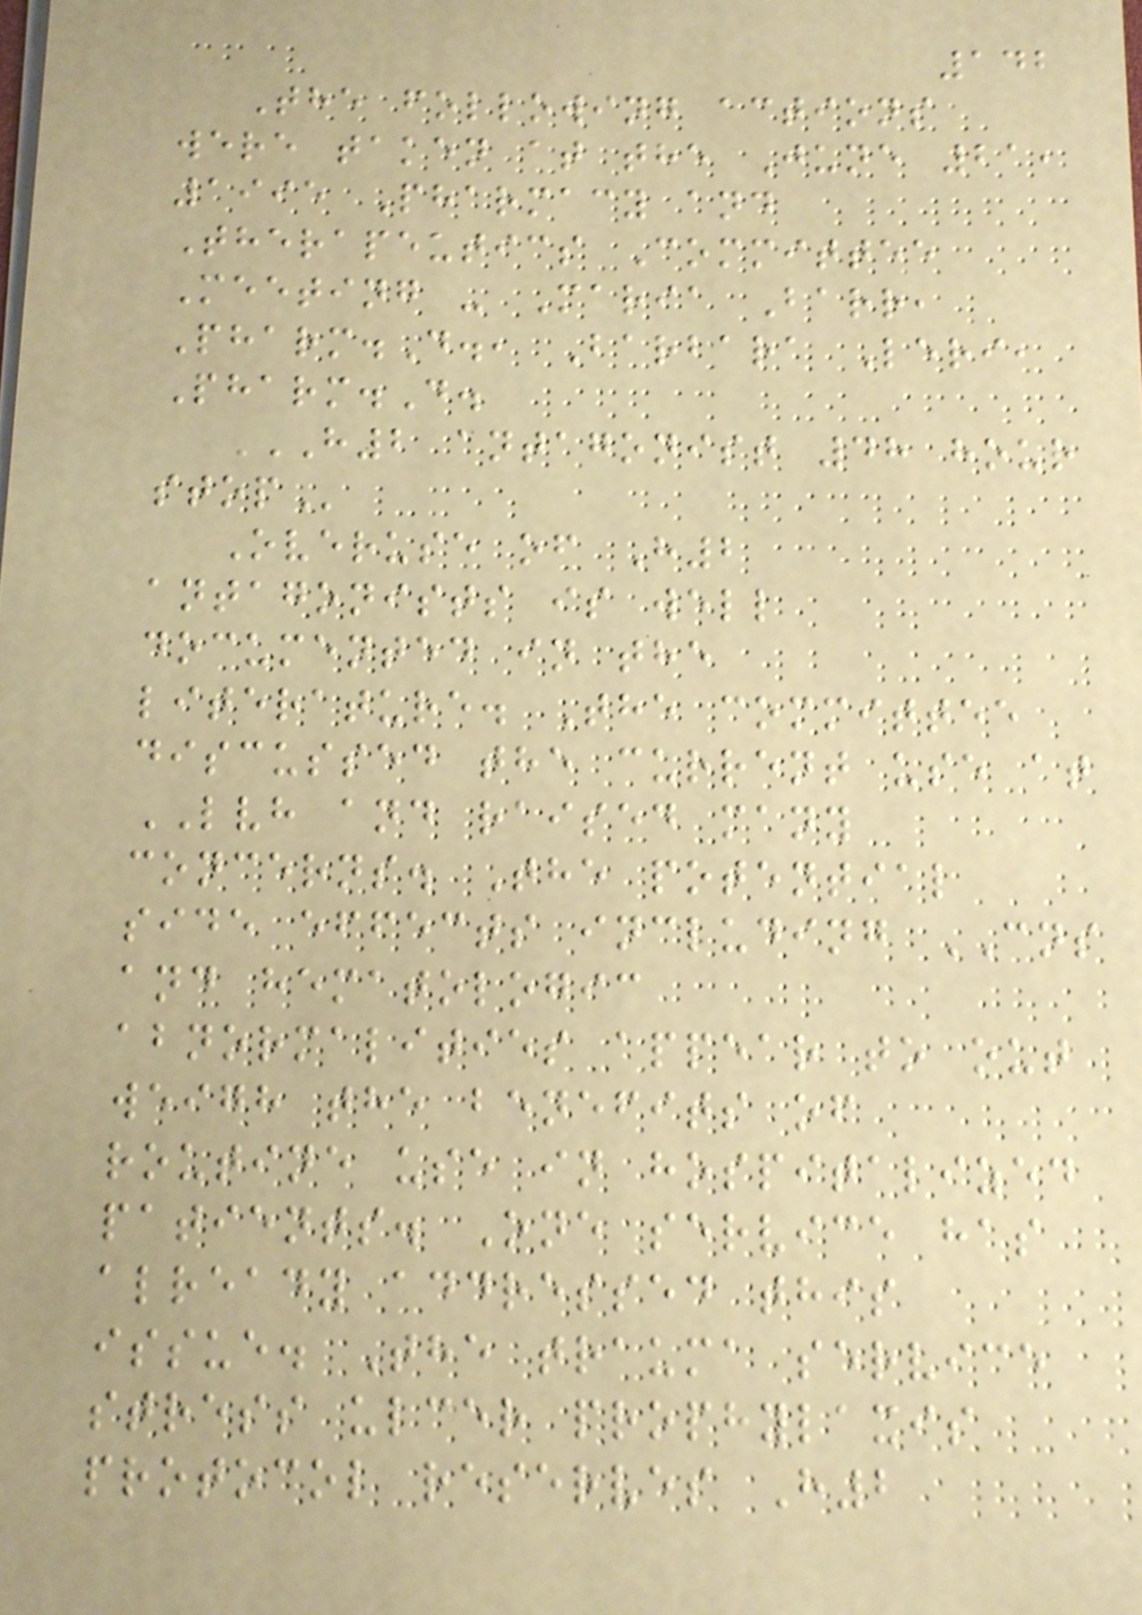142
The following actions
were taken at the June 21,
1995 Pharmacy and
Therapeutics Committee
Meeting - Maria Barr,
Pharm.D., Barbara Leri,
Pharm.D.
H2 ANTAGONIST 48 HOUR
STOP
Overuse of H2
antagonists is well
documented in the
literature. The committee
discussed the current use at
LVH and raised many
concerns. The potential
side effects including CNS
and hematologic
abnormalities appear to out
weigh the benefits of
routine use in hospitalized
patients. One service has
already addressed this
issue. The trauma service
stress ulcer prophylaxis
protocol reserves H2
